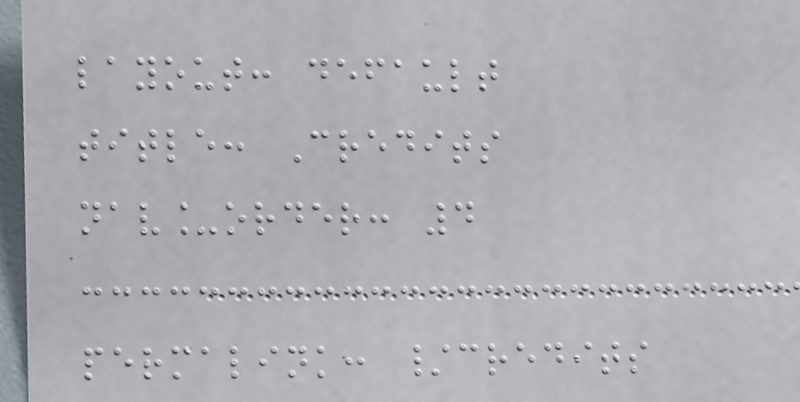layout: default
title: Credits
nav_order: 4
permalink: /credits
